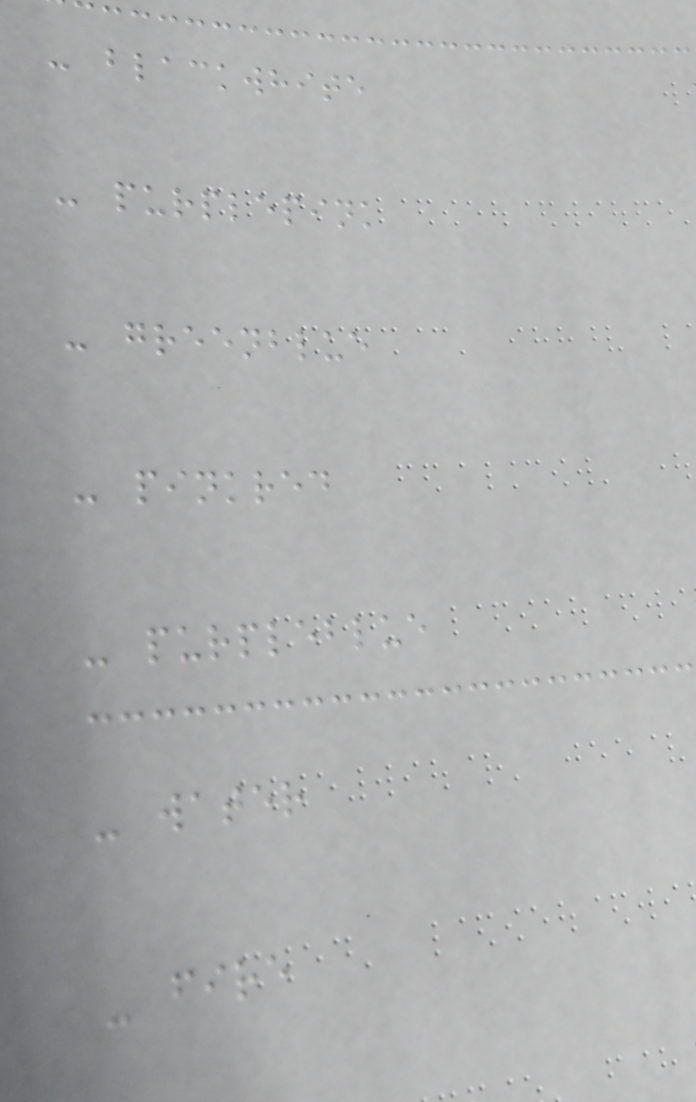- blackwhite
- purplepink
- greenblue
- pinkred
- purpleblue
- water
- fire
